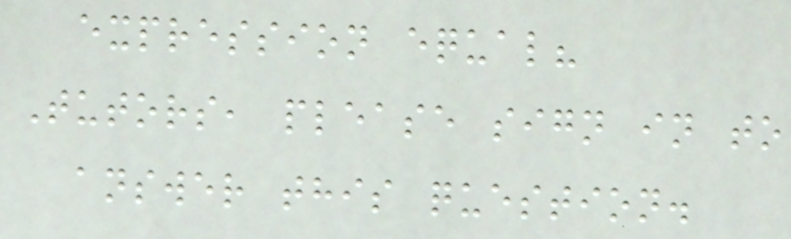expression equal?
Tutors, please sign in to
answer this question.
